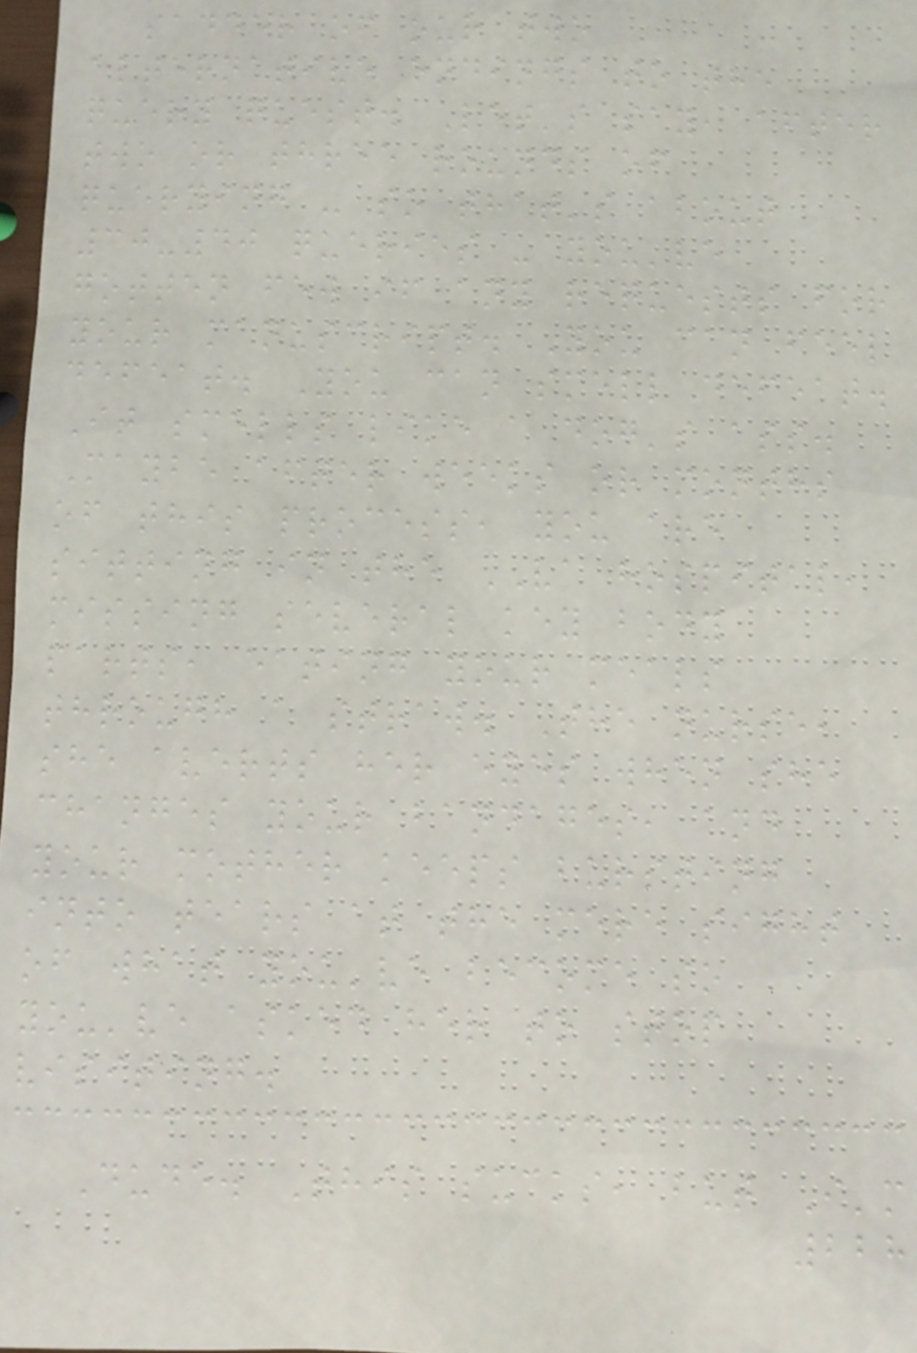sadder of our two
alternative endings to the
query quest. Let's say, after
two or three rounds of
querying - so that's about
30-40 queries - you've
gotten few if any requests for
your manuscript. You can feel
defeat. You can smell defeat.
It smells like a dog's ass.
Maybe after weeks or months
of this process, you are
sitting in the VA hospital,
missing several key body
parts, eating your meals
through a straw. The nurse,
she averts her eyes when she
changes your bandages, and
your mother keeps bursting
into tears at the mere sight
of what you've become so
you've asked her to stop
visiting.
Dude. This sucks, but I'm
228
